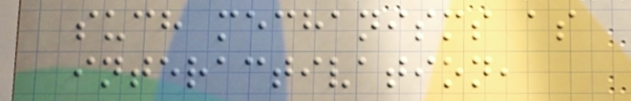such mechanisms as
interactivation,
